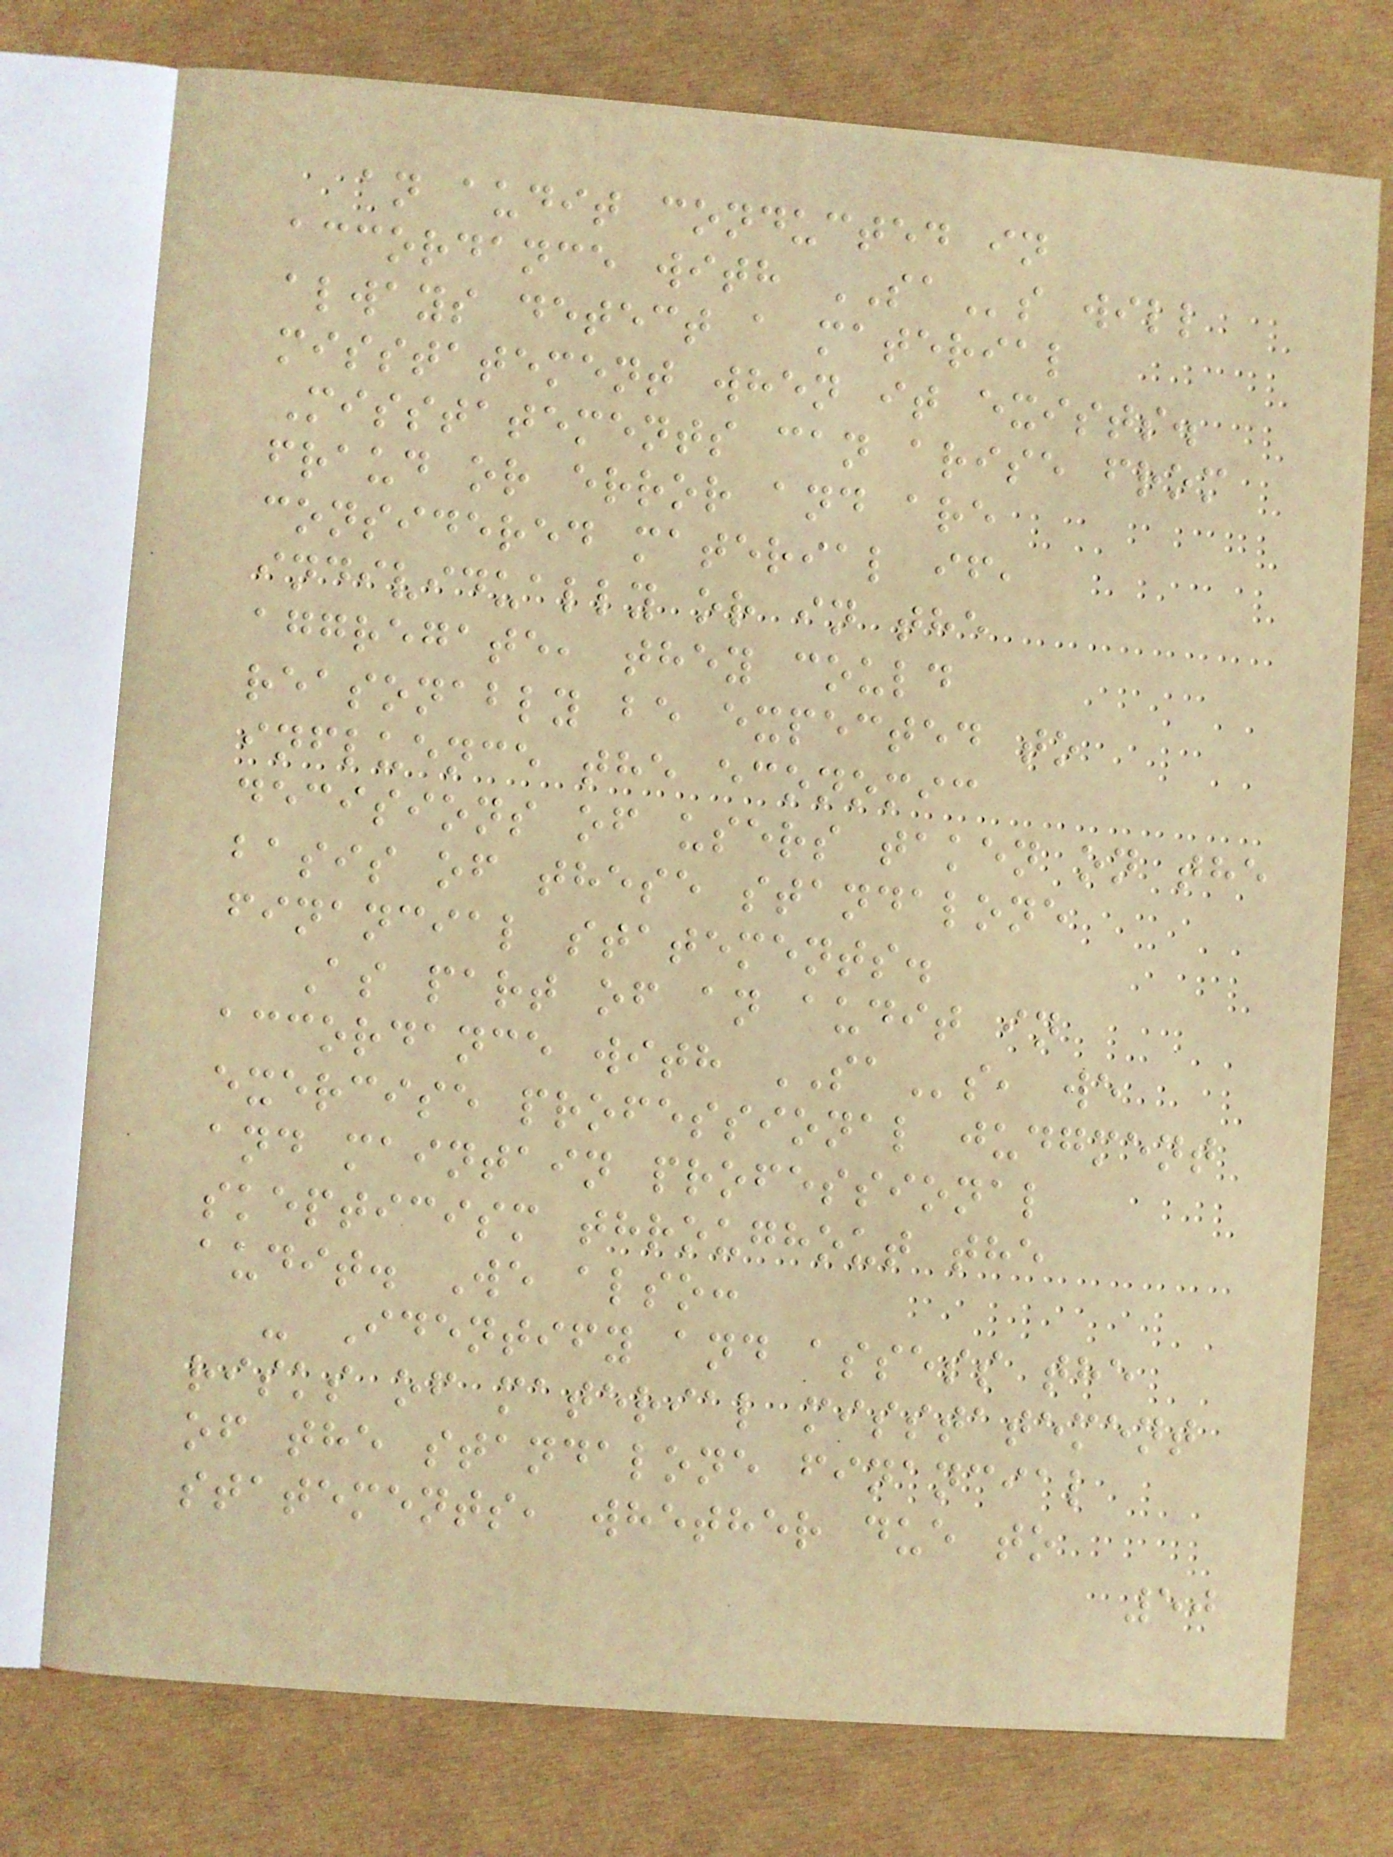an audit conducted in
accordance with SAs will
always detect a material
misstatement when it exists.
Misstatements can arise from
fraud or error and are
considered material if,
individually or in the
aggregate, they could
reasonably be expected to
influence the economic
decisions of users taken on the
basis of these standalone
financial statements.
As part of an audit in
accordance with SAs, we
exercise professional judgment
and maintain professional
skepticism throughout the
audit. We also:
- Identify and assess the
risks of material misstatement
of the standalone financial
statements, whether due to
50
